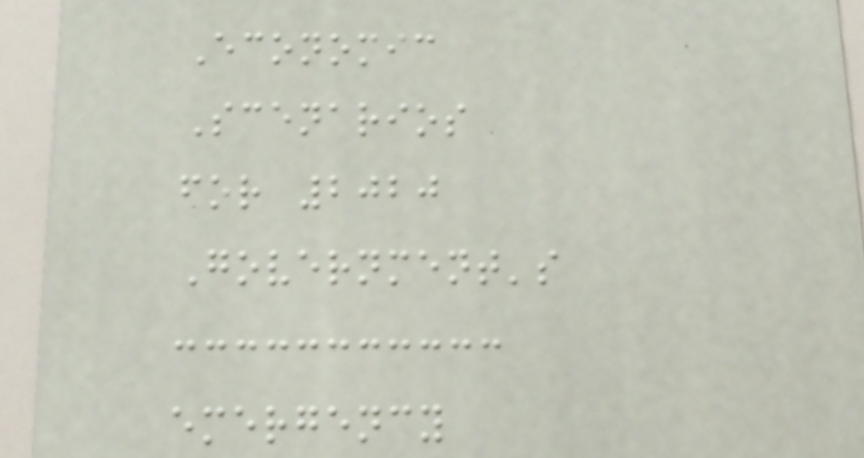Economic
Scenarios
for 2020
Government's
emergency
